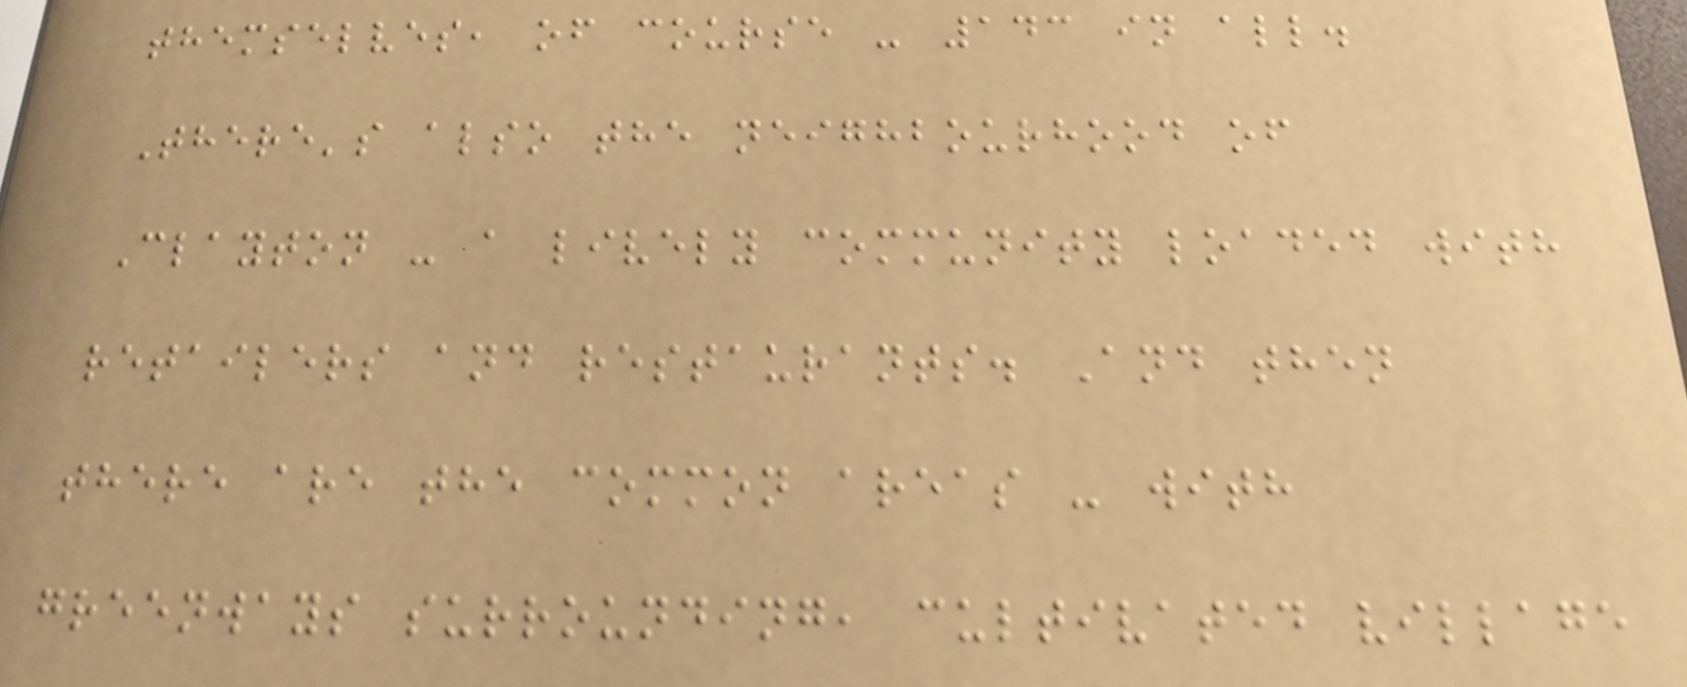themselves, of course - 143 in all.
There's also the neighbourhood of
Clayton - a lively community loaded with
retailers and restaurants. And then
there are the common areas - with
greenways surrounding, cultivated village
